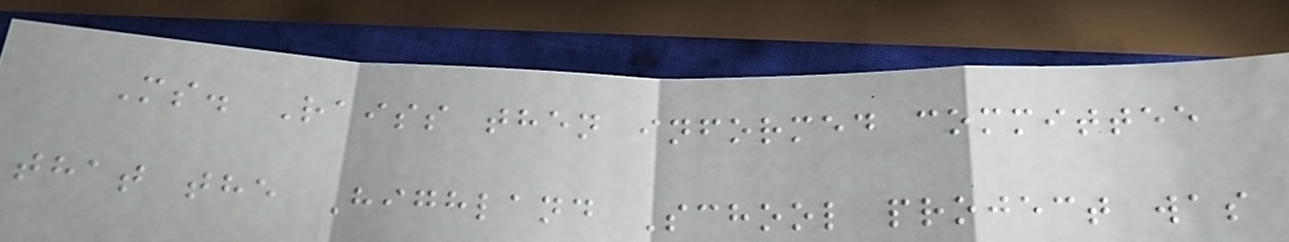Ms. Raiss then informed committee
that the Highland School project was
